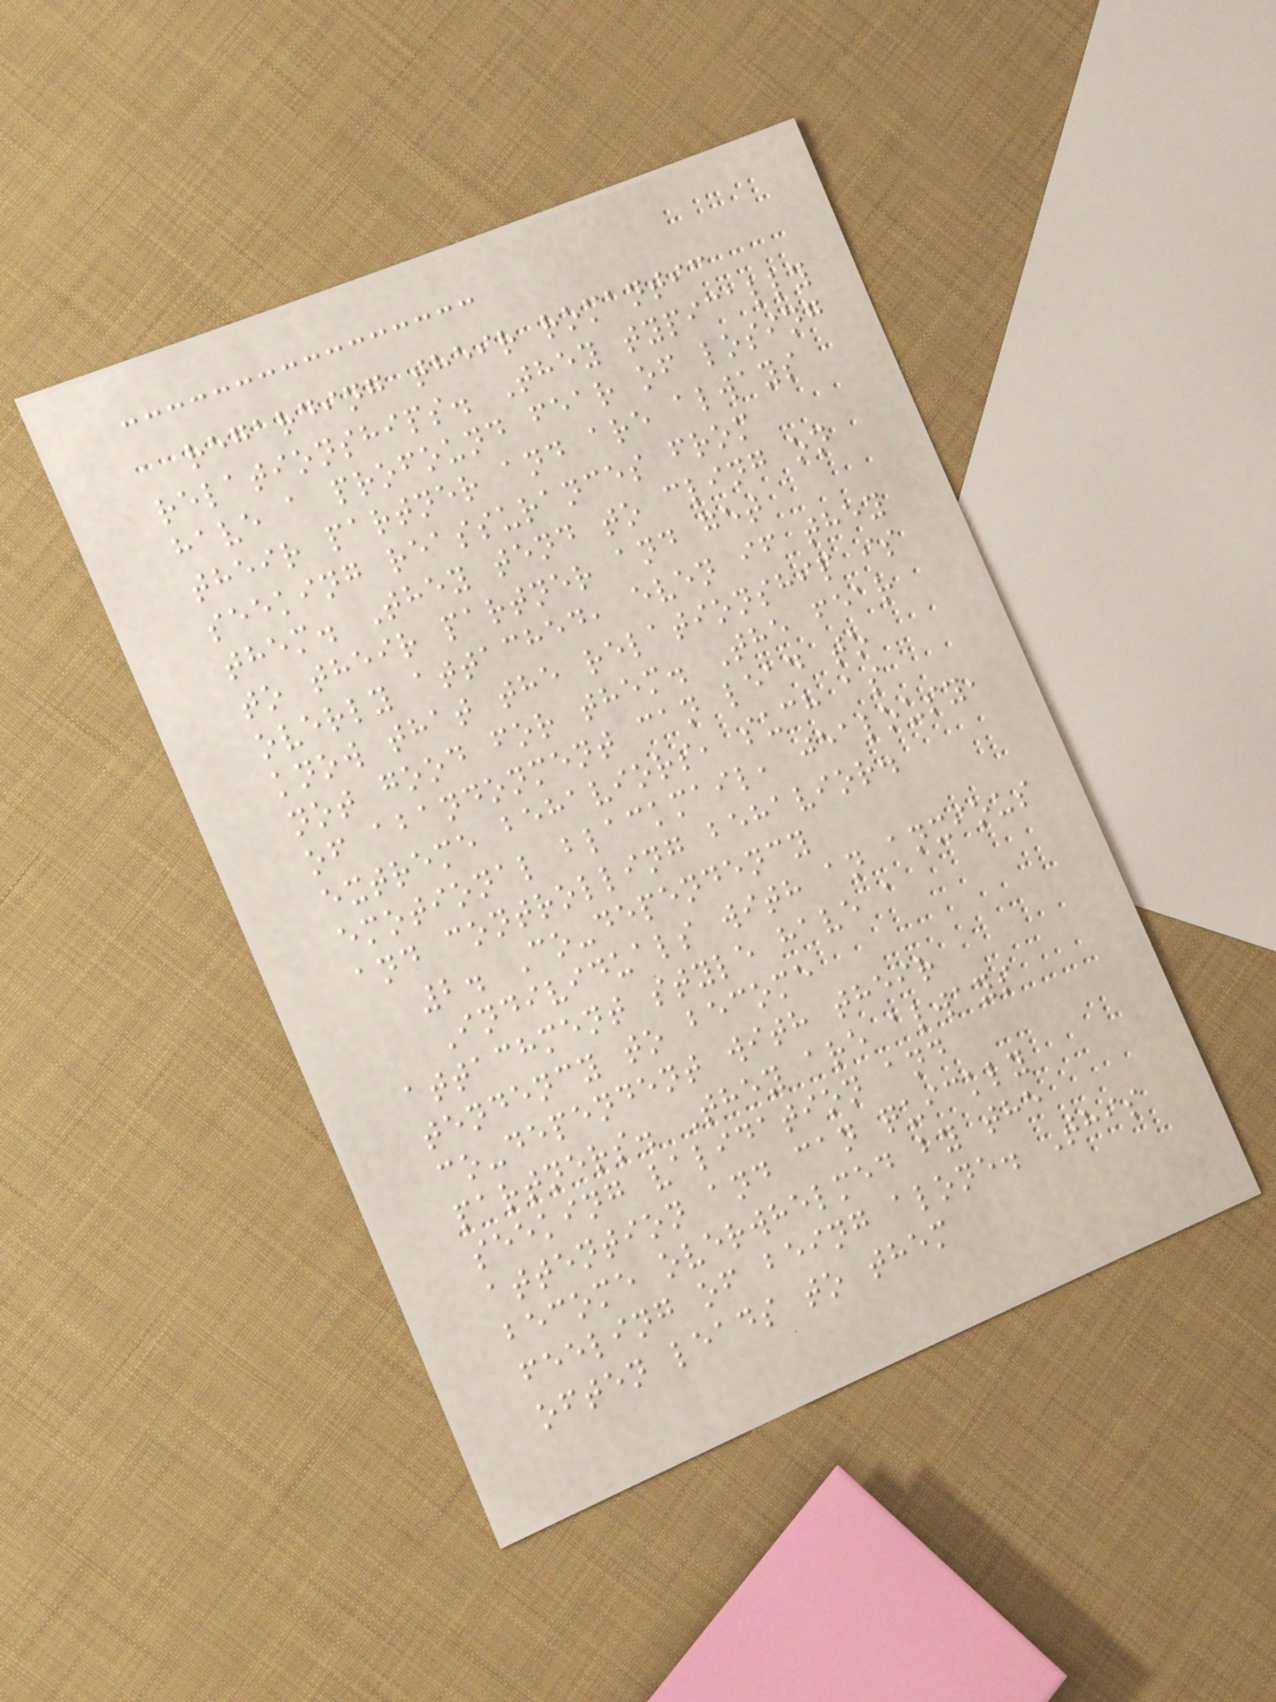regarding their romantic
relationships. They typically
have a profound fear of losing
their partner and are always
seeking reassurances from
them. They tend to cling on
to their partner and get
overly attached, even if they
know that the relationship is
not good for them. The fear
of abandonment can lead to
extreme behaviors, such as
emotional blackmail, jealousy,
and controlling behavior.
2. Co-dependency
Individuals with an anxious
attachment style have a
tendency to become
co-dependent with their
partners. They are always
seeking validation and
attention and can quickly
become overwhelmed by the
feeling of being alone. This
often leads to them
